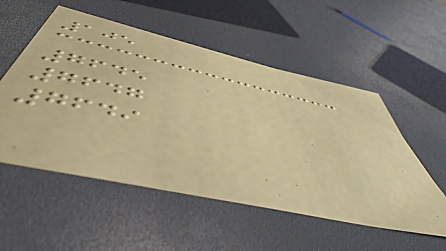105
7645
7647
7649
